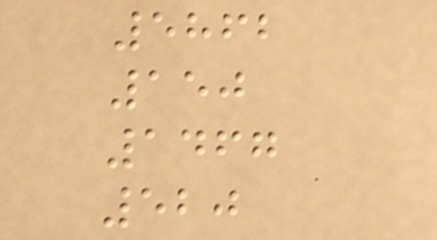5862
150
1467
520
